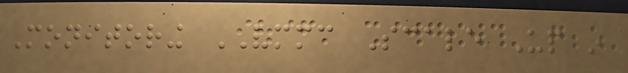Monitoring VMMC Scale Up in
